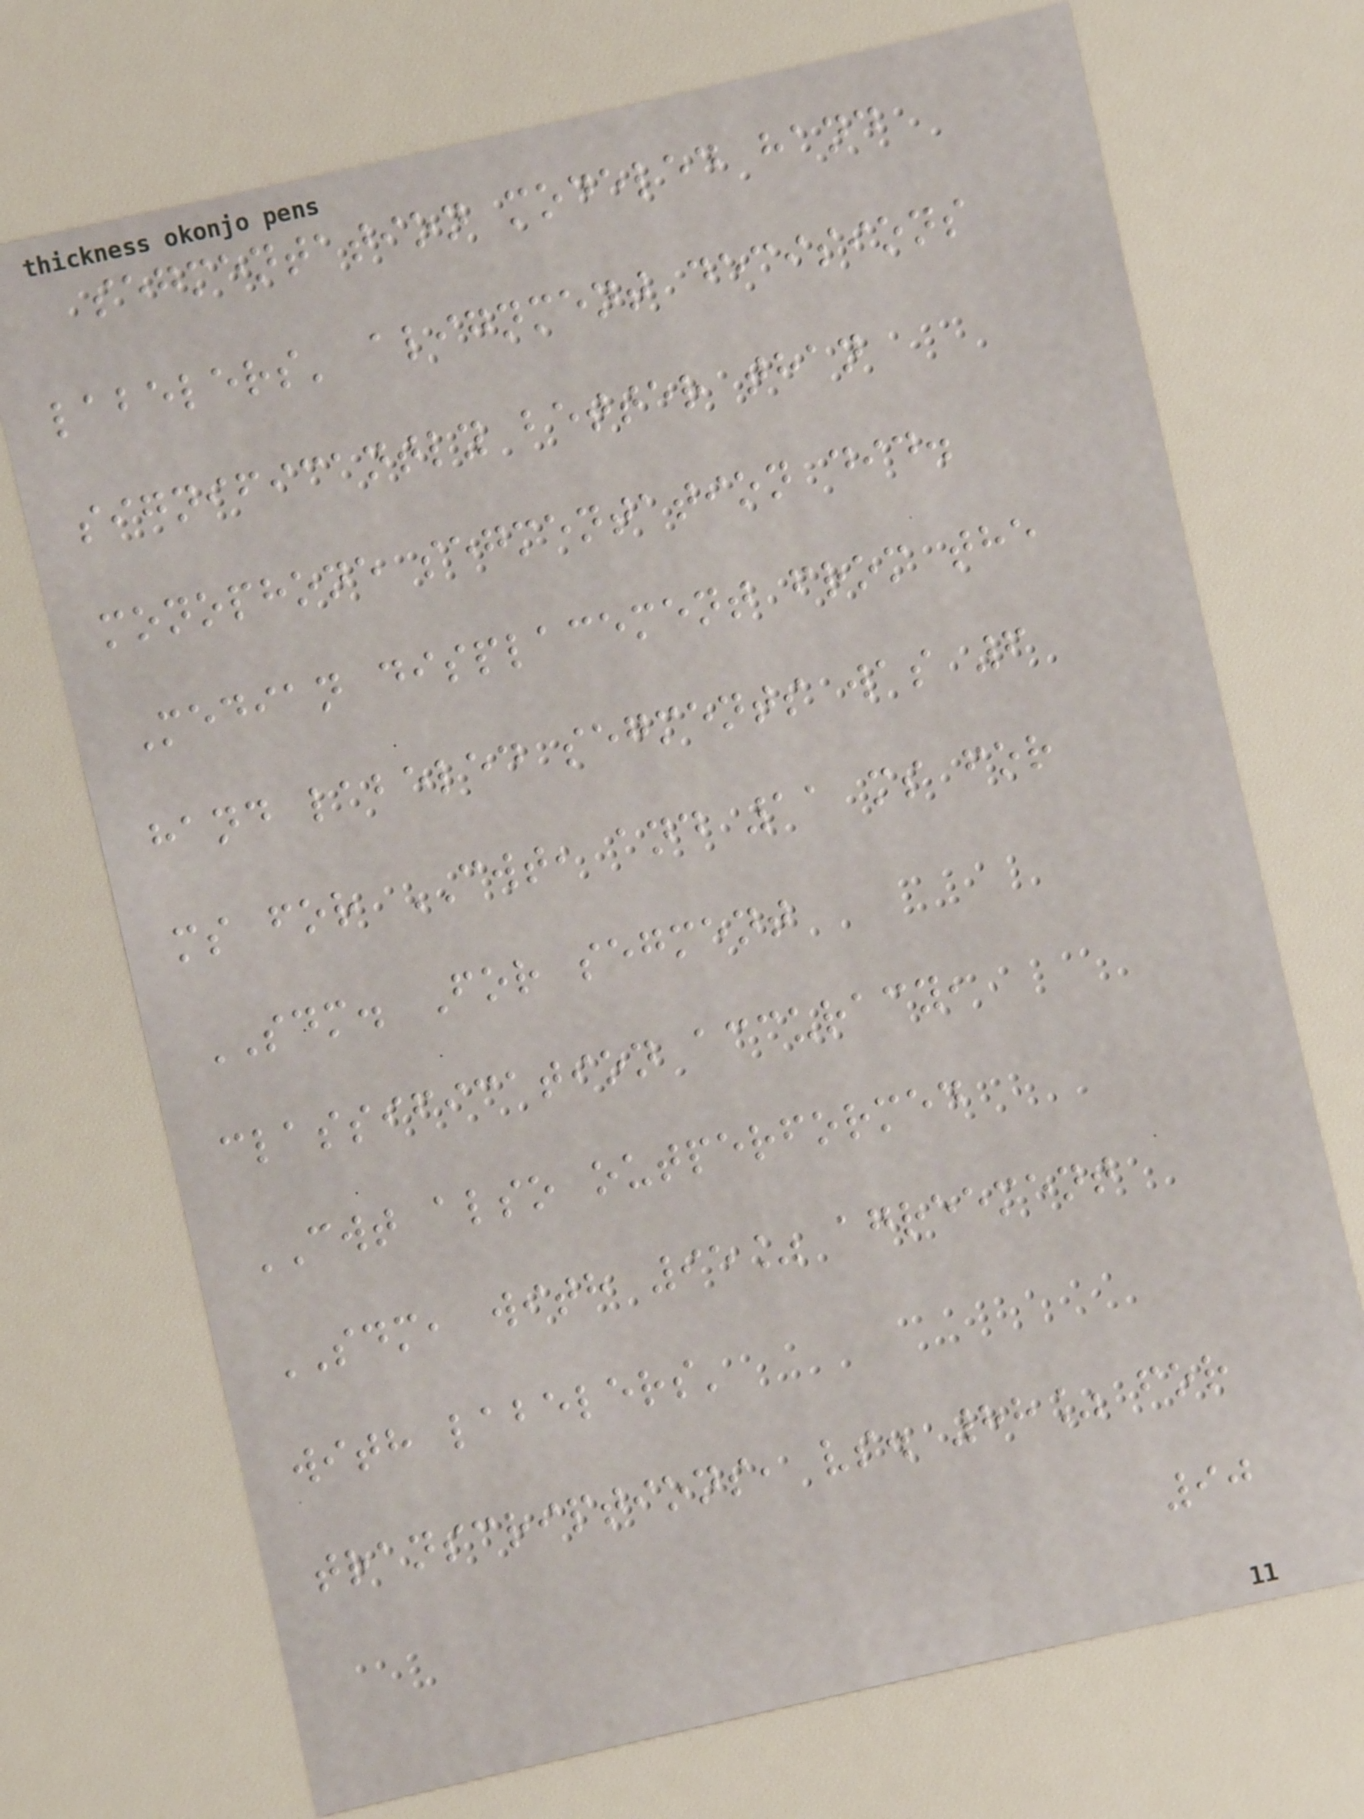segmentation modeled hand
labelers' alignment decisions
significantly better than
monophone segmentation did.
Median displacement from the
hand labeled segments was 6
ms for CWT, and 11 ms for
SDM. For segment
classification accuracy,
CWT also outperformed
SDM, with 95% agreement
with labelers'
transcriptions, vs. 88% for
90
